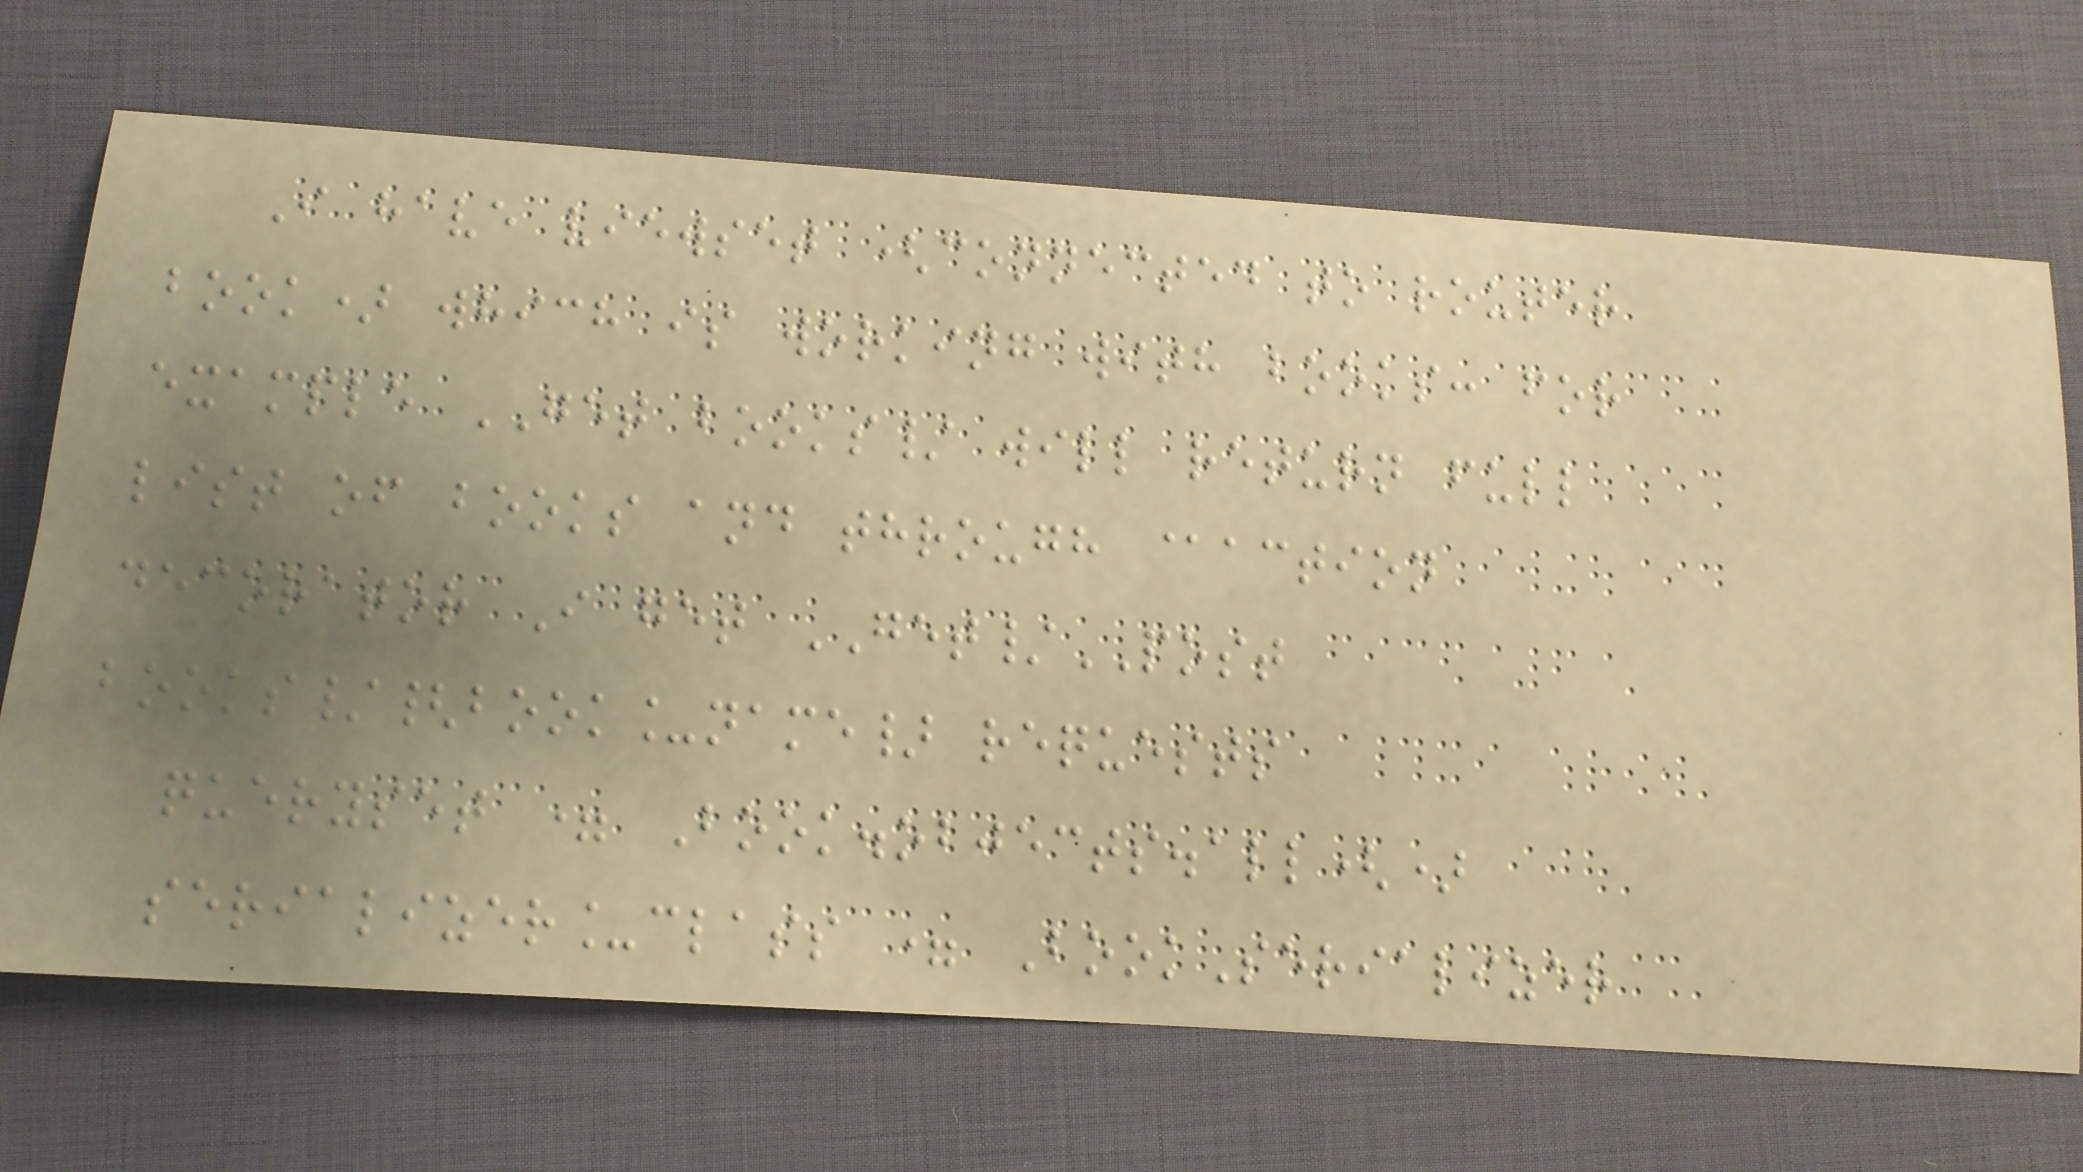I have viewset (connected to router
book) which is working with books: for
example GET books/ will return full
list of books and through @action
decorator I get GET/POST
books/{book_name} requests
queryset = Book.objects.all()
serializer_class = BookSerializer
